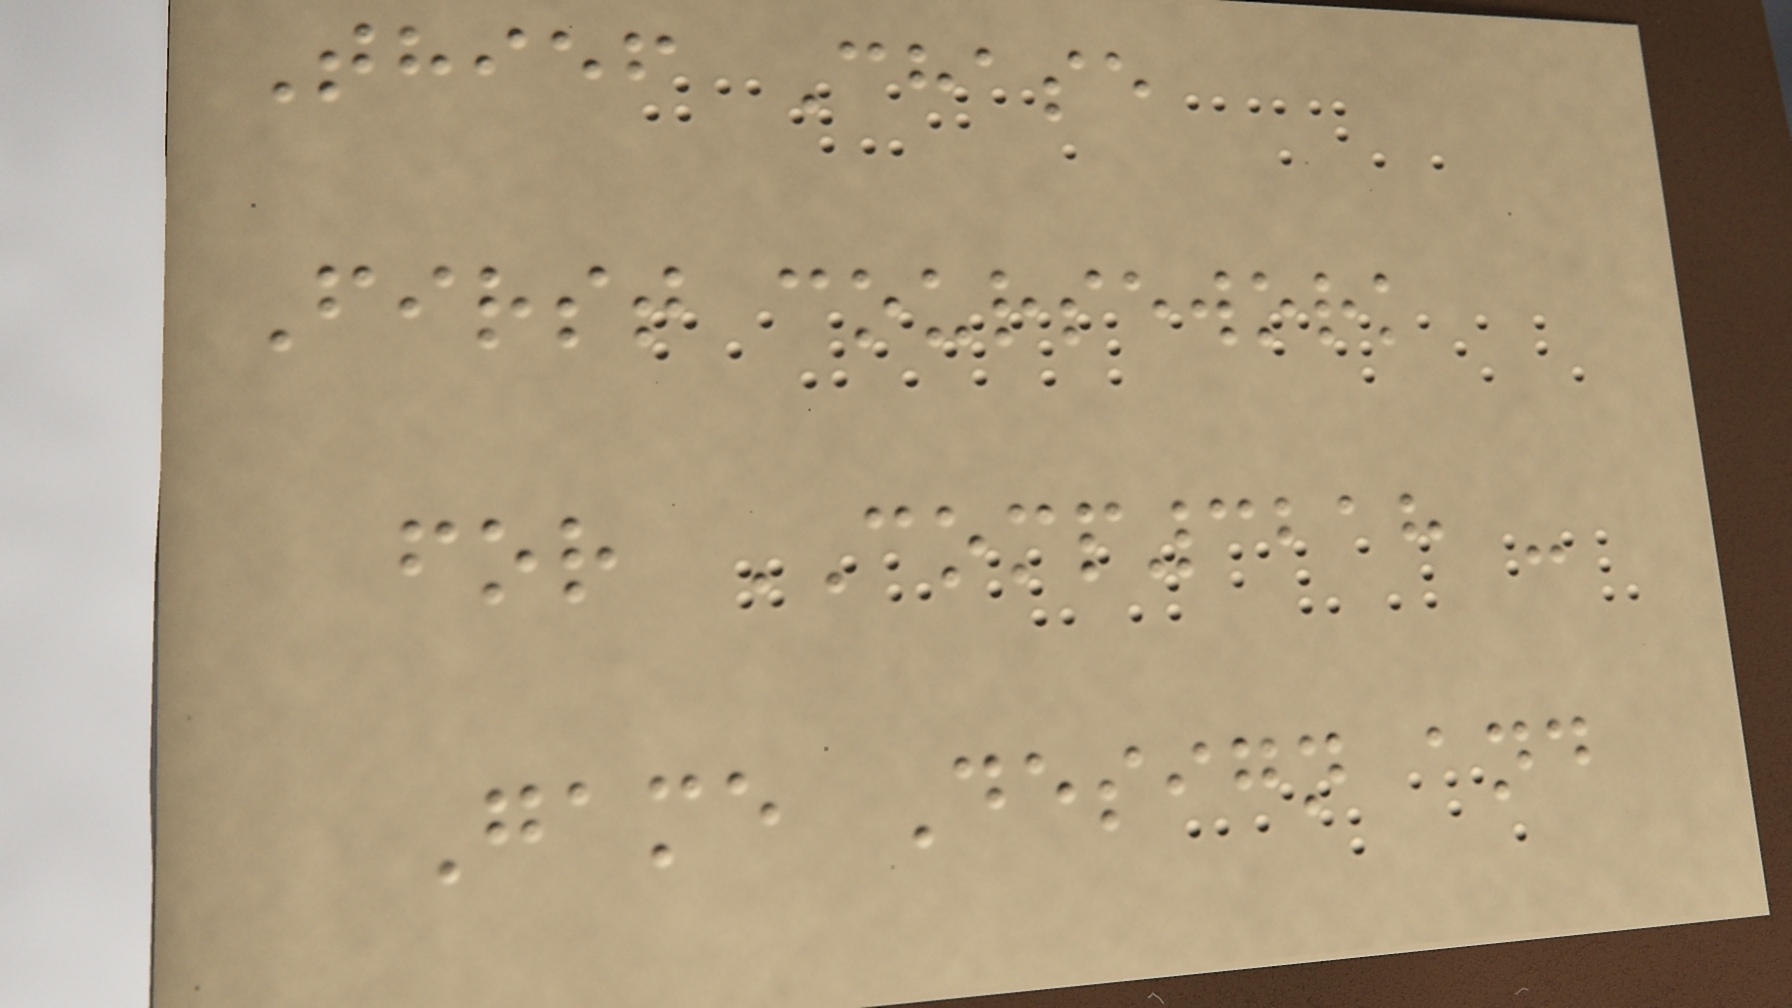Thief Chase
First coursework
for COMP3218 -
Game Design and
